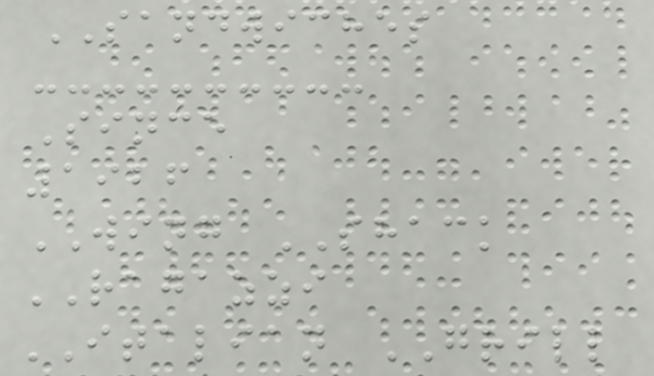SANDWICHES
Since
1926
WING SHACK
RAGAZZI
ITALIAN GRILL
